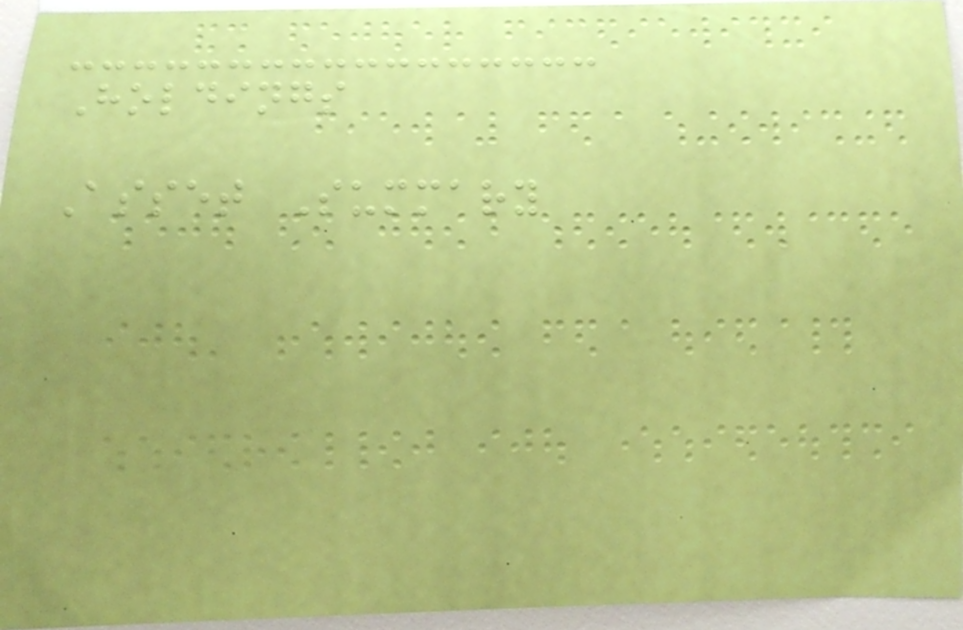Holdings
Asset Summary
